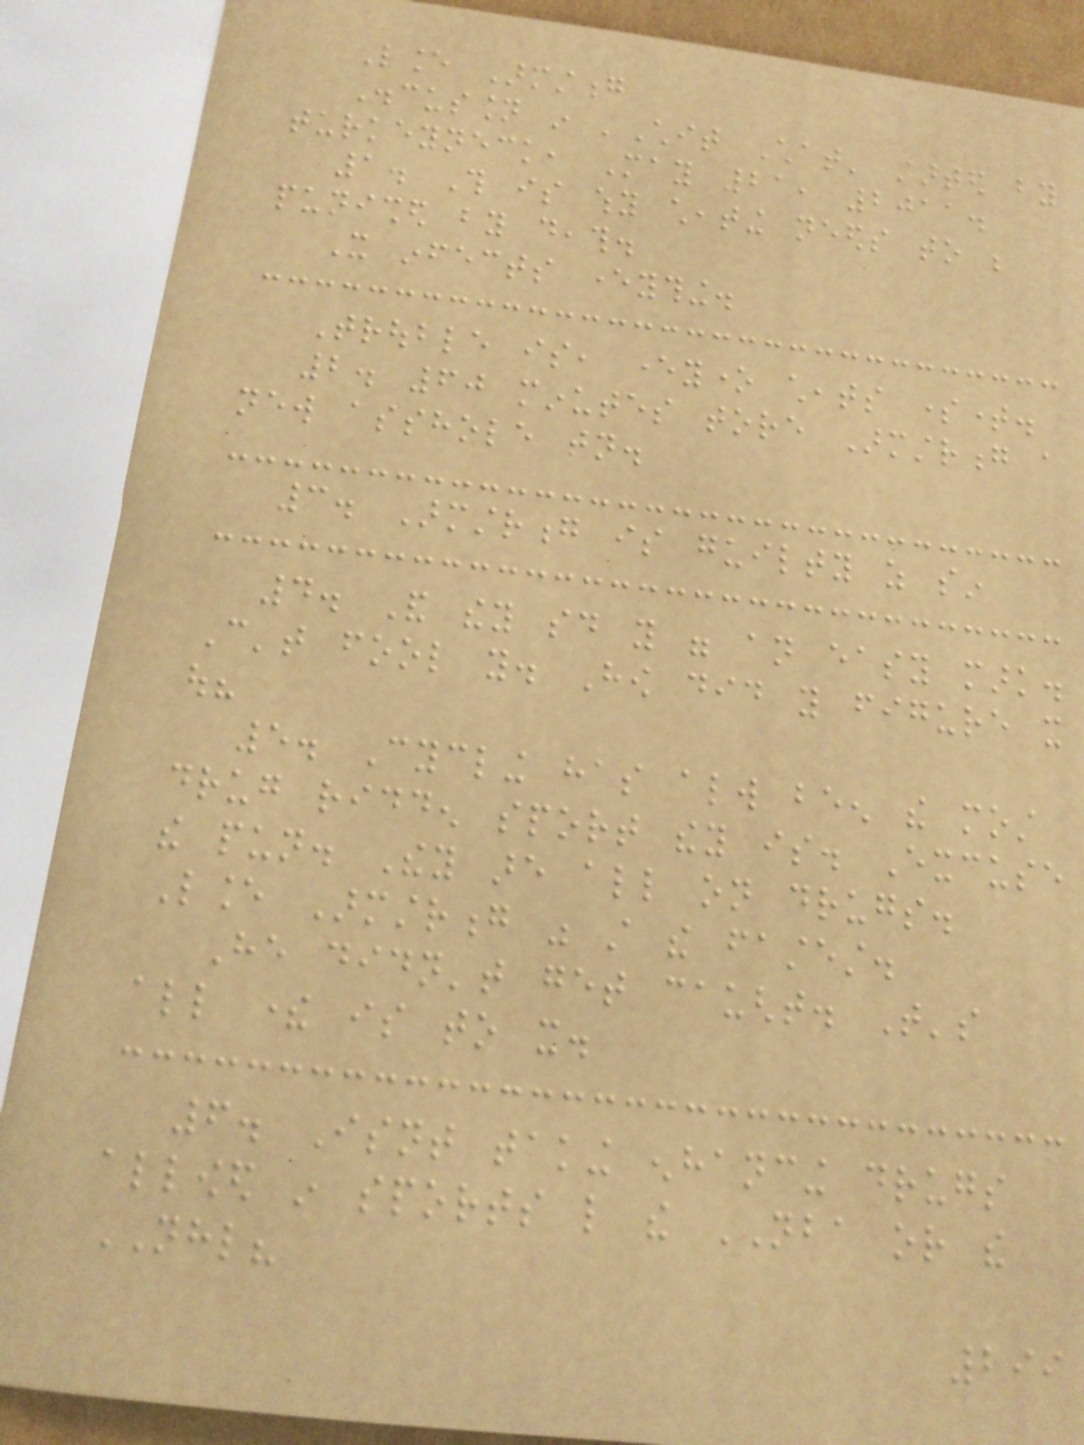Lance Armstong
Discussion in 'Chit Chat' started by
turkeyneck, May 21, 2011.
1. This is why cheating needs to be
punished by death.
It infects everything.
Trouble is, everyone cheats sometime.
2. 60 minutes tore Armstrong a
new asshole tonight.
3. Armstrong is guilty as sin
4. And they said you were an easy mark.
Can't fool you. How did you figure it
out?
5. Cycling has always been the most
drug ridden sport they is. Excuse
the pun. They are all on drugs.
Lance Armstrong was still the fastest.
He didn't get caught. That's
all there is to it.
6. Isnt taking enhancing drugs
allowed in sports like the NBA or the
NHL?
299
